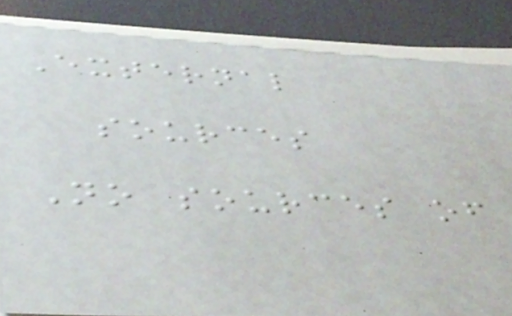External
sources
No sources of
